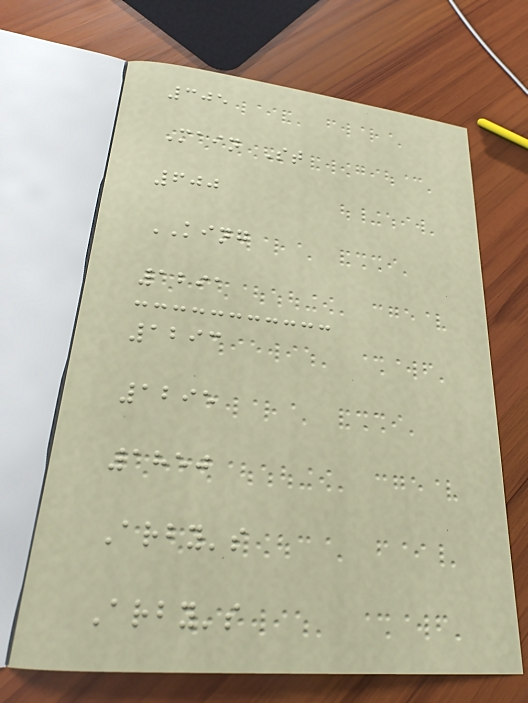305
Main St
600
KING
1291
1293
1295
1850
Arby's
Arby's
